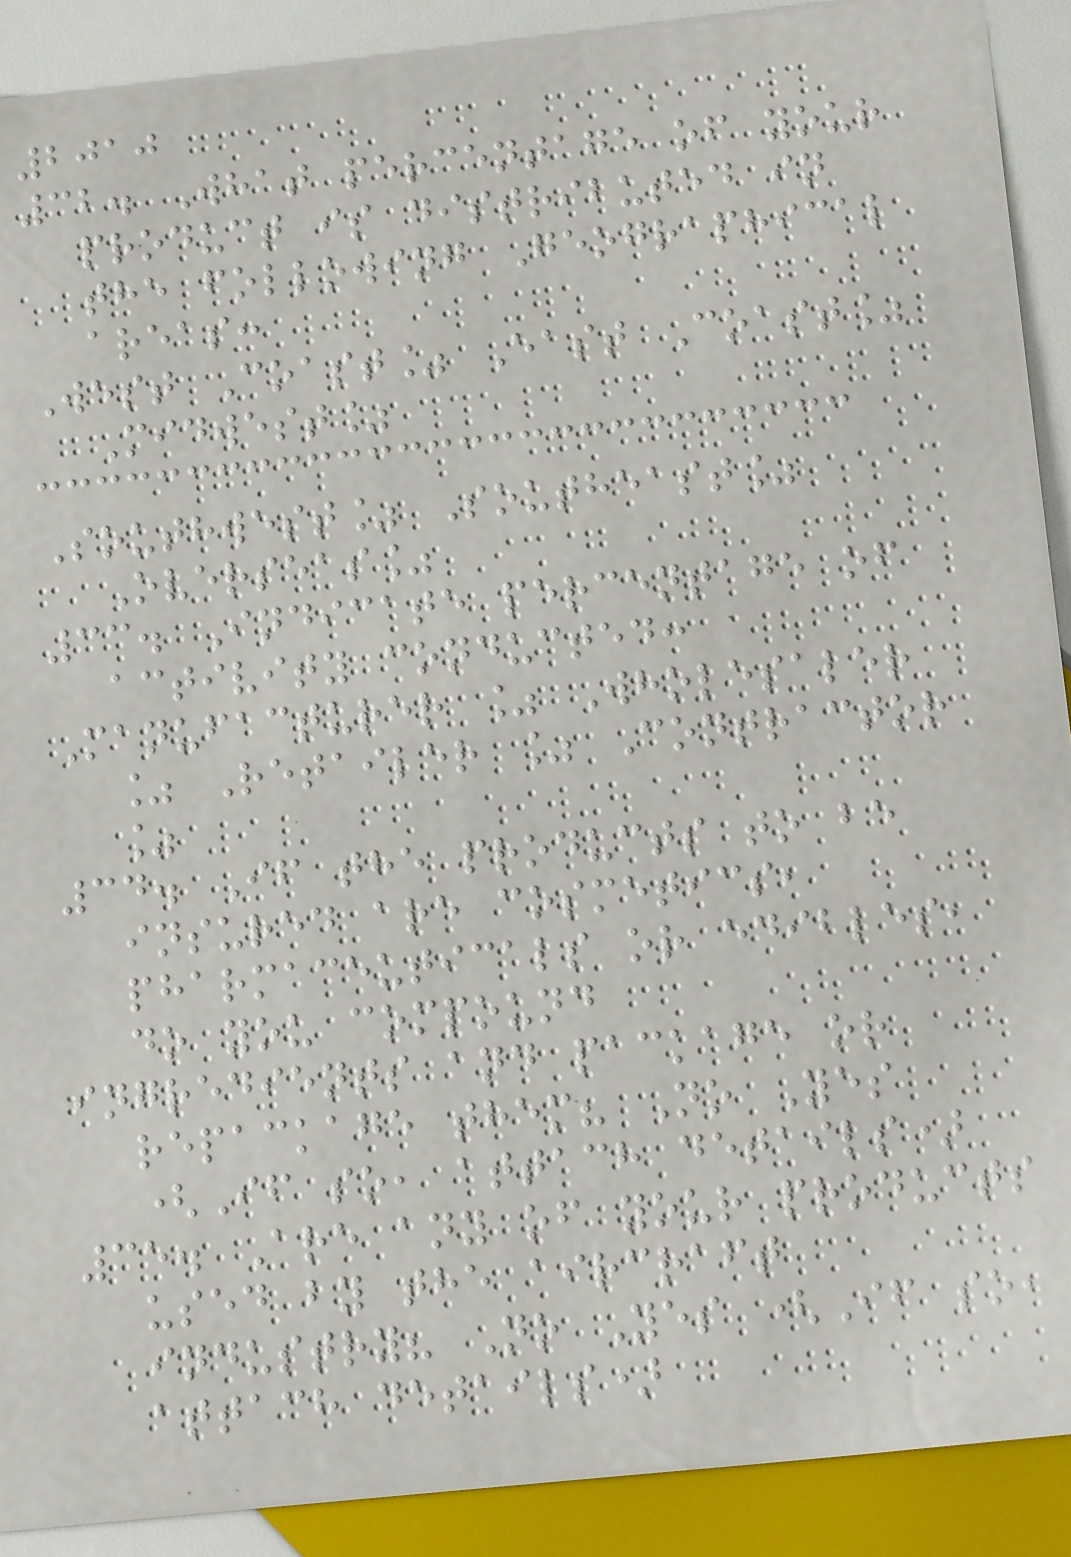2010
32. What percentage of your
product is distributed in
the following Geographical
areas:
West Coast% East Coast%
Midwest%
Southwest% Southeast%
Overseas%
33. Indicate percentage of
activity conducted:
Manufacturer % Wholesaler
% Retailer % Contractor
%
34. If the products to be
insured are cosmetics,
pharmaceuticals or edibles,
do you compound
ingredients and package or
repackage them? No Yes
(If so, attach details)
35. Are any of your products
used by the aircraft
industry? No Yes (If so,
attach details)
